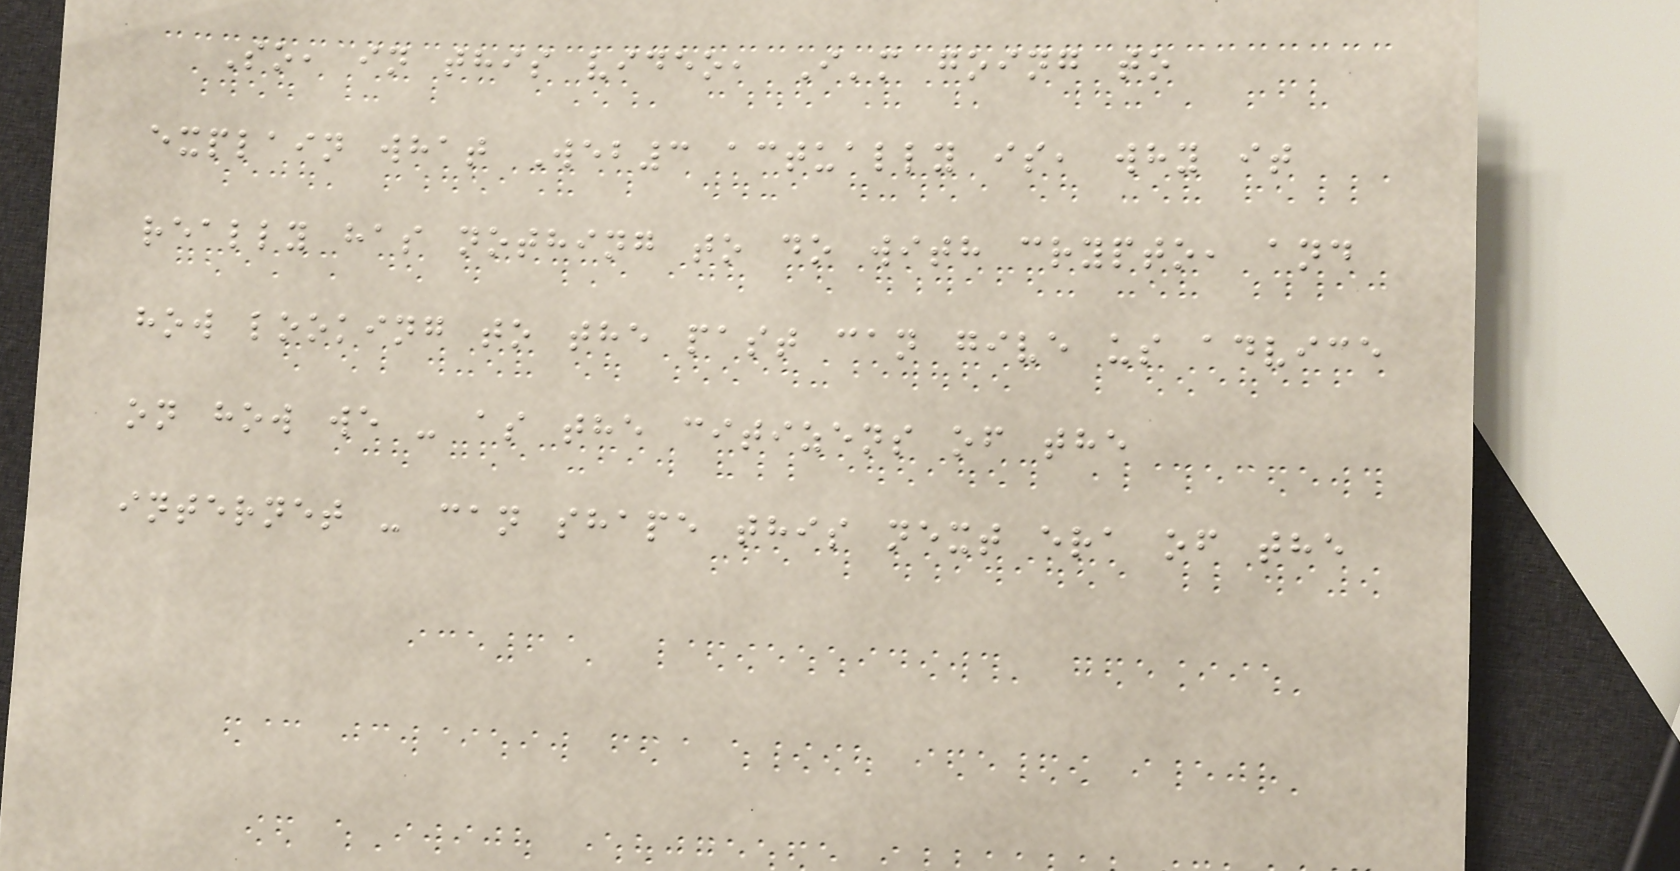So, in this video, I'm going to
explain what Web3 actually is, why it
really has nothing to do with crypto, and
how looking to the past can give us advice
on how we - as the citizens of the
internet - can shape this next era of the
